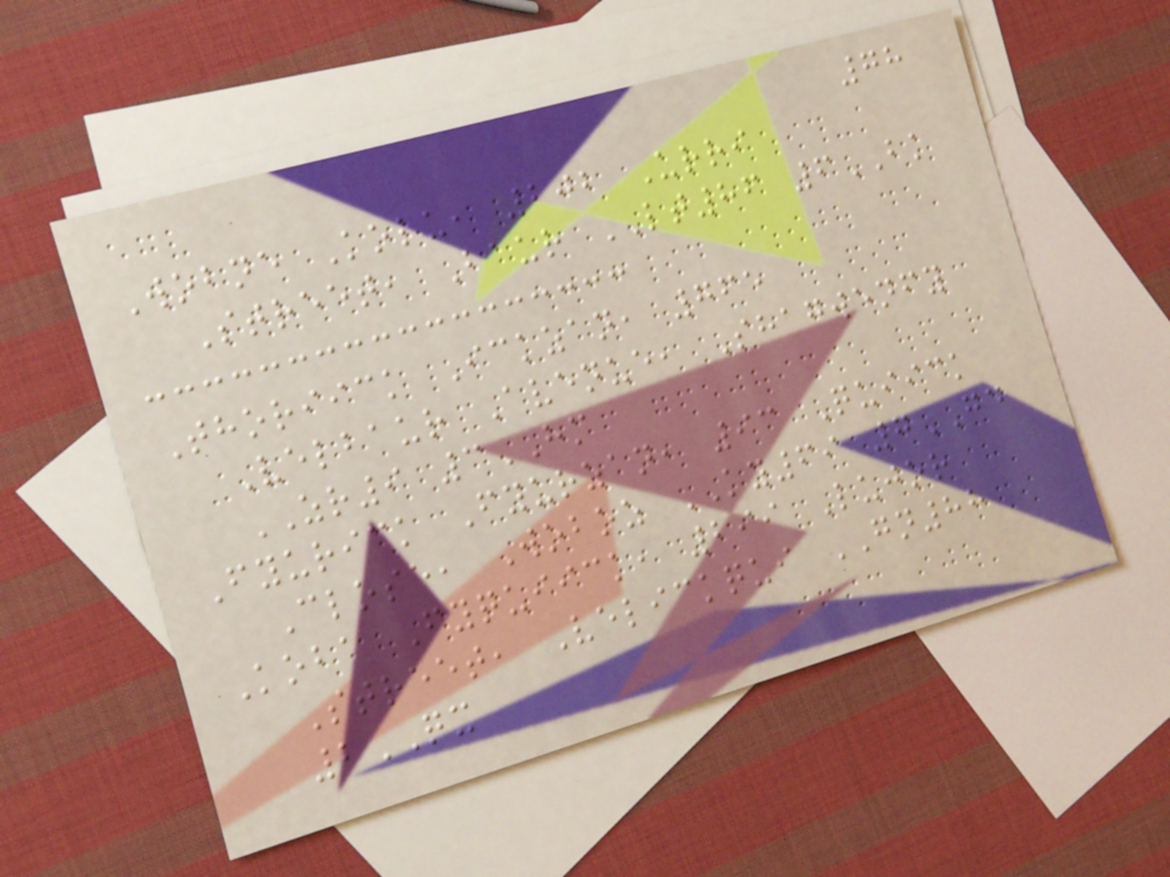78
Wobne Kolu, 202 Urri
Street, Baur LT86 6BK
Thoriick Ickzan, 765
Velbaur Avenue, Shagwenfy
ZR9 3HM
Fyurick Fyurzan, 93 Quiick
Close, Woboz KY69 7GD
Koba Fyquiick, 299 Lujor
Street, Velickqui GN88
2QX
